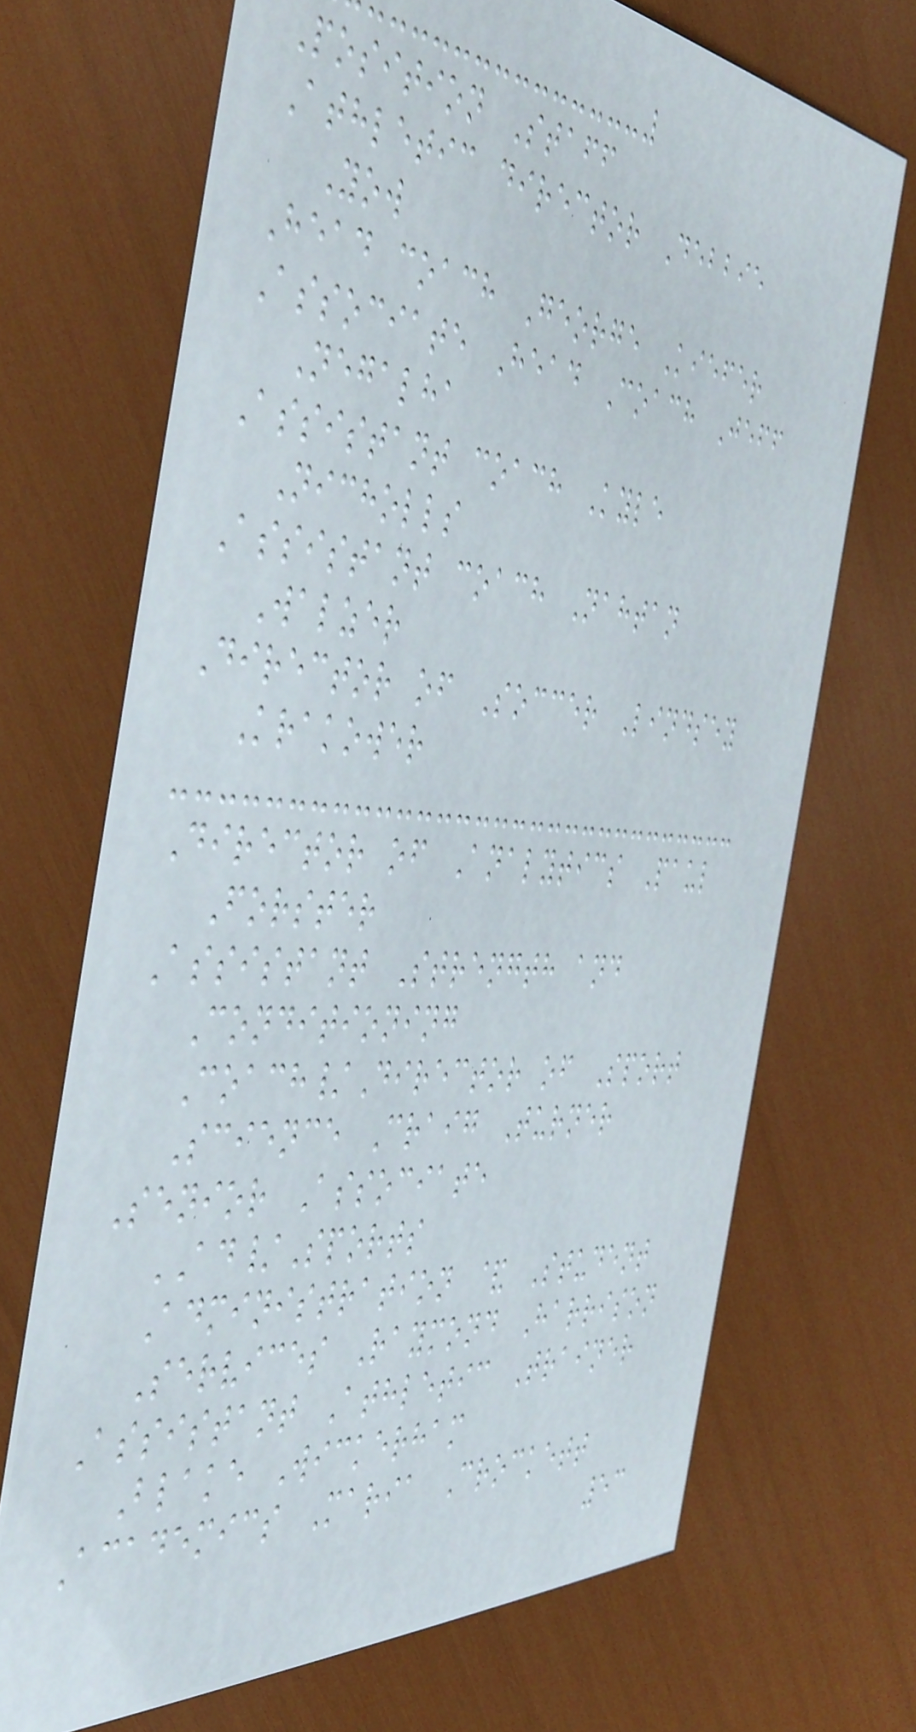Position Staff
Athletic director Debbie
Yow
Head coach George Kiefer
Associate Head Coach Jeff
Negalha
Assistant coach Kyle
Nicholls
Assistant coach Nahtan
Walzer
Director of Soccer Lindsey
Krakower
Director of Analytics Paul
Forster
Assistant Strength and
Conditioning
Coach/Director of Sport
Science Craig Turner
Senior Associate
AD/Sports
Administration & Student
Services Raymond Harrison
Assistant Athletic Trainer
Blake Wickerham
Academics Maria Crockett
53
